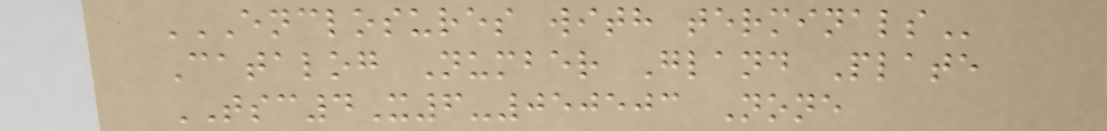ENCLOSURES WITH TERMINALS
Catalog Number Gland Plate
TSC4X6-050503 None
